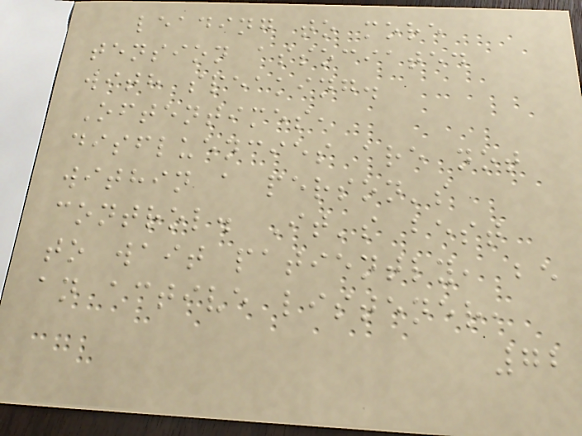leading to more
tension associated
with speaking.
Oftentimes,
disfluencies are not
within a person's
control. It's best
to wait patiently, be
an active listener,
72
